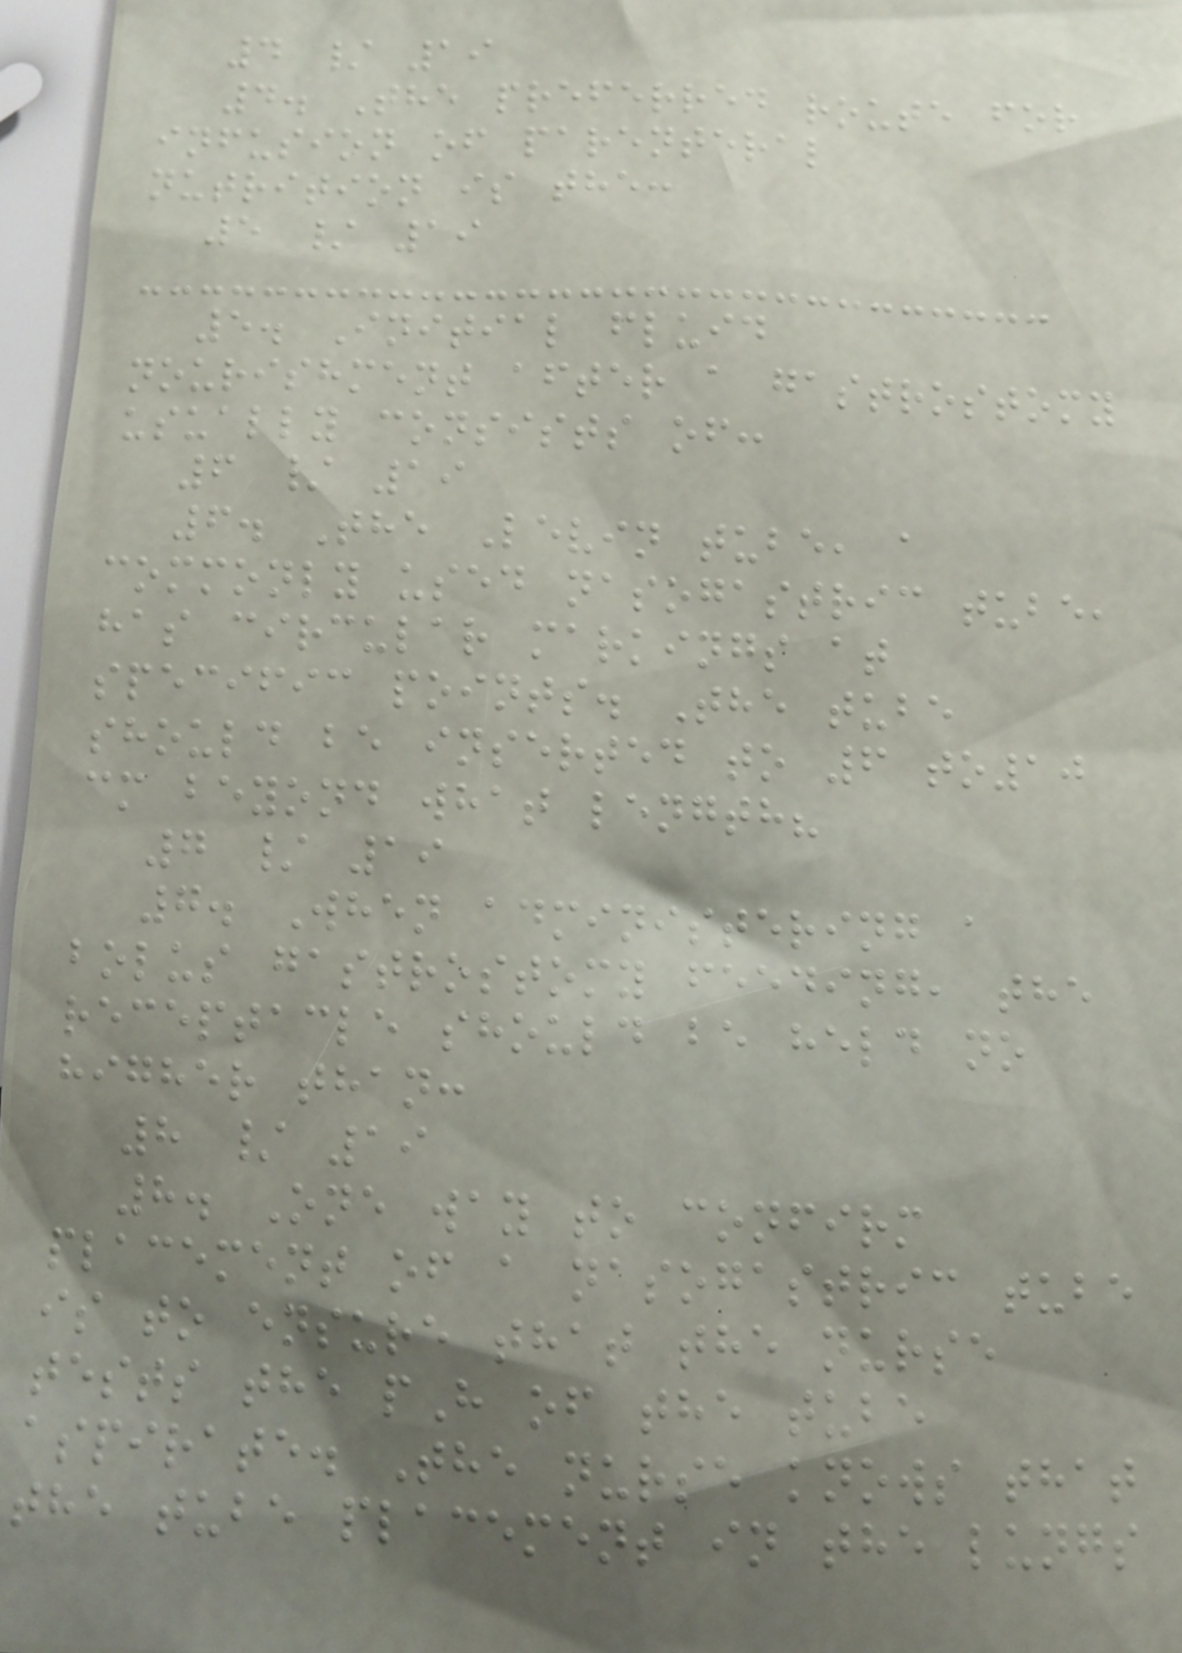4 / 19
4. The preferred route for
infusion of parenteral
nutrition is the:
5 / 19
5. Initial fluid
nourishment after a gastrostomy
usually consists of:
6 / 19
6. The Levin tube, a
commonly used nasogastric tube,
has circular markings at
specific points. The tube
should be inserted to 6 to10
cm beyond what length?
7 / 19
7. When administering a
bolus gastrostomy feeding, the
receptacle should be held no
higher than:
8 / 19
8. One way to confirm
placement of a nasogastric tube
is to ensure that the nurse
tests the pH of the tube
aspirate. The nurse knows that
the tube placement in the lungs
